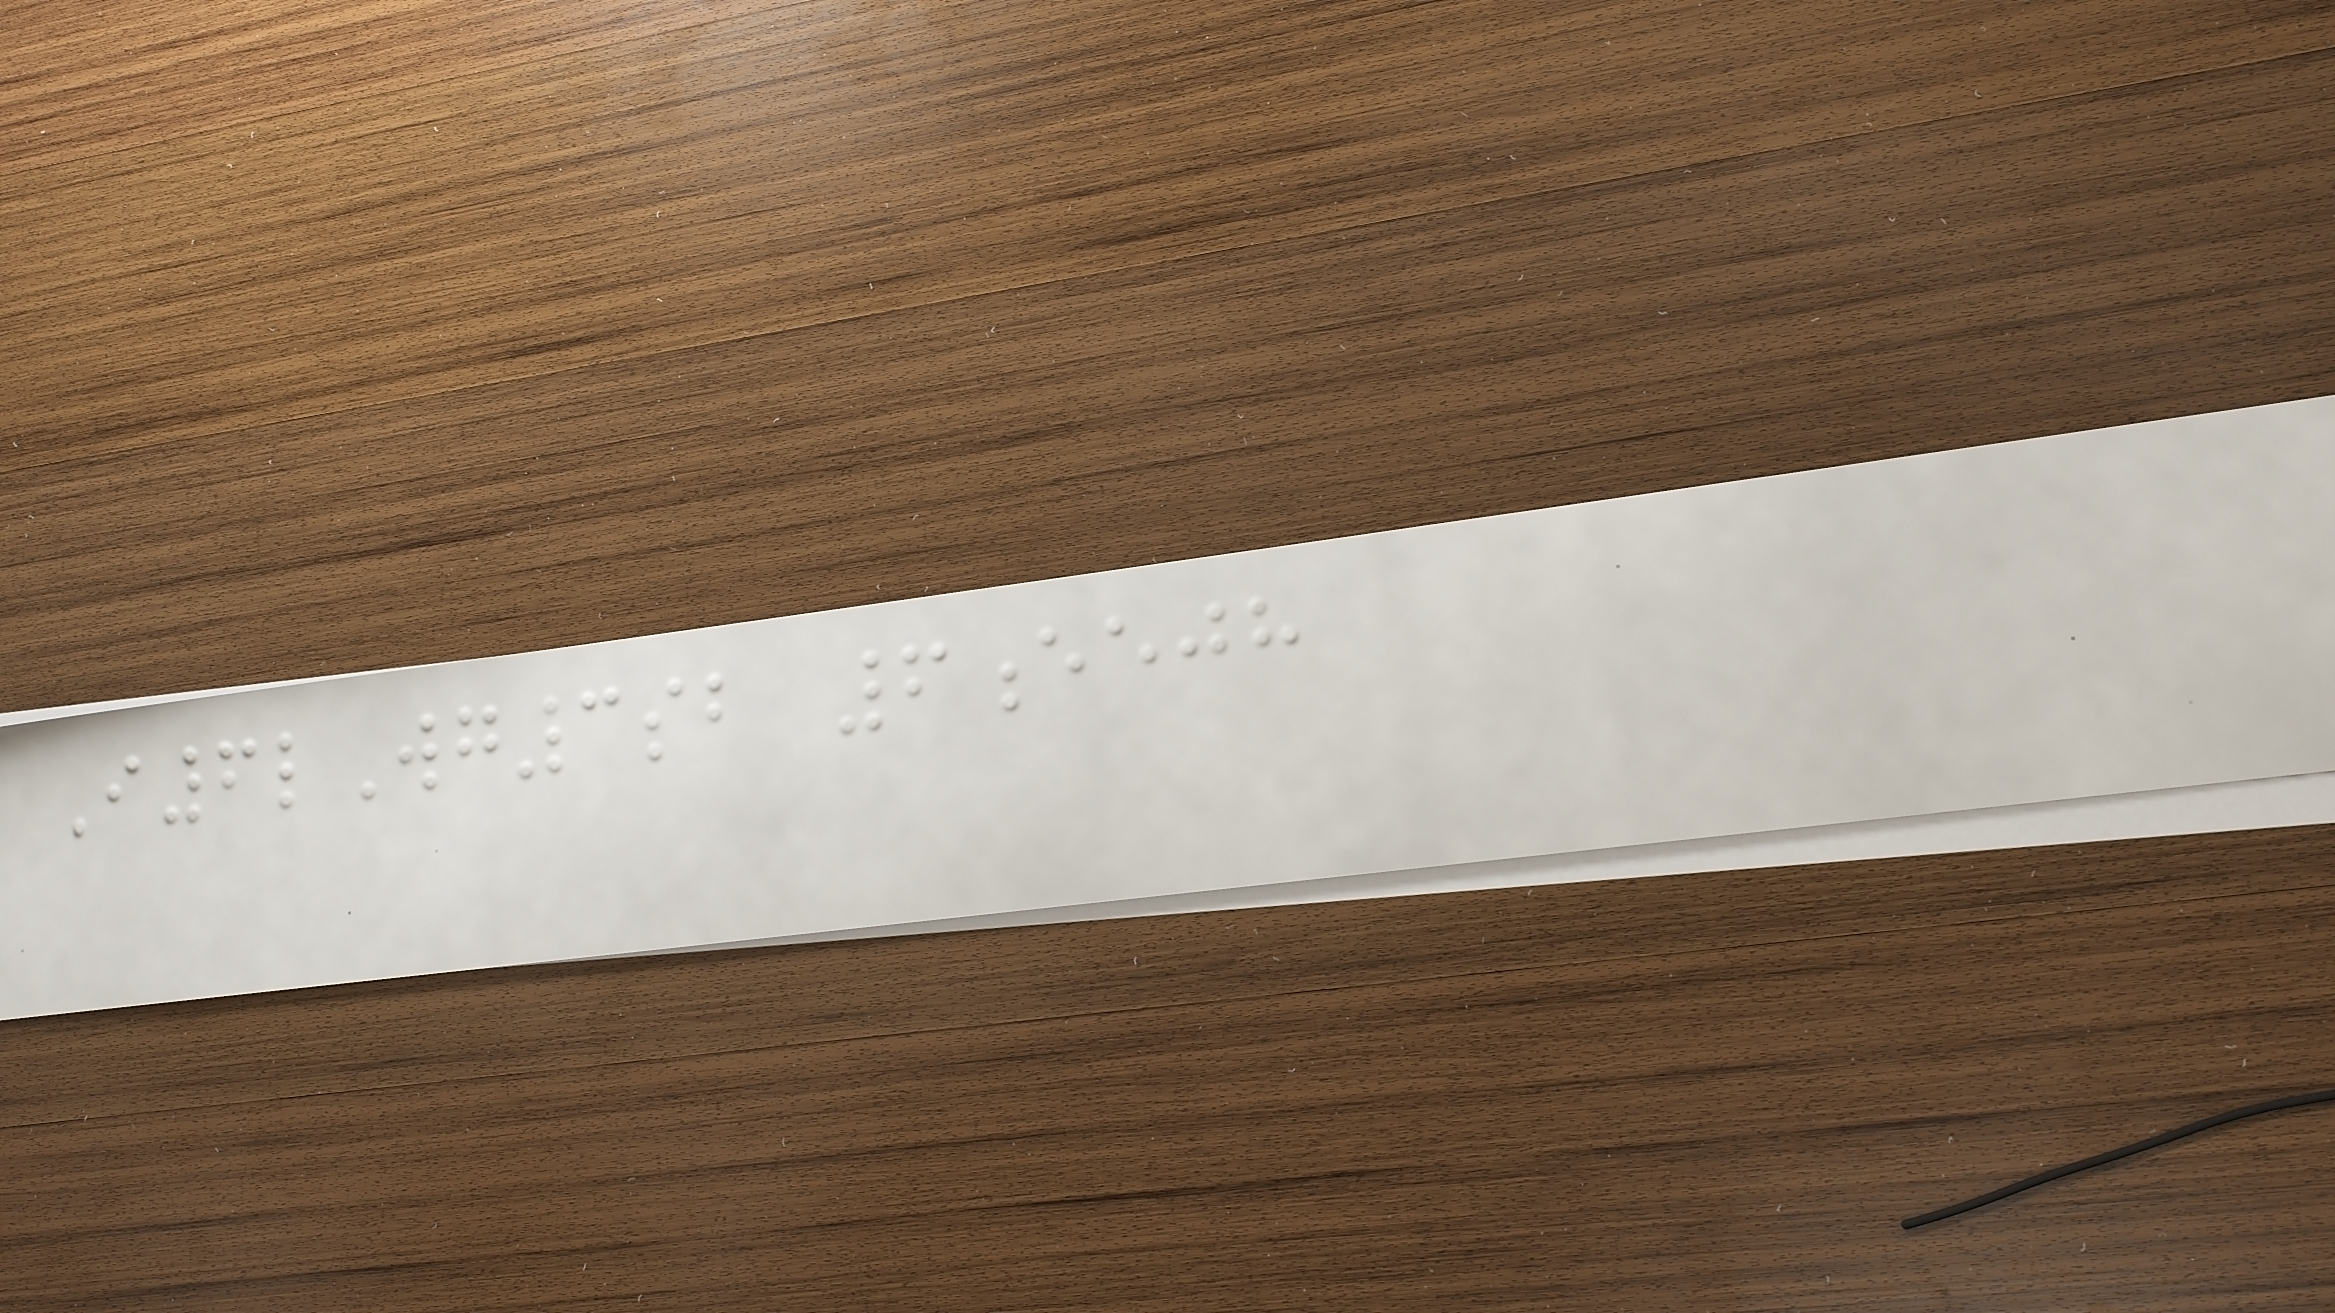I6lWg3sb 6eejh
